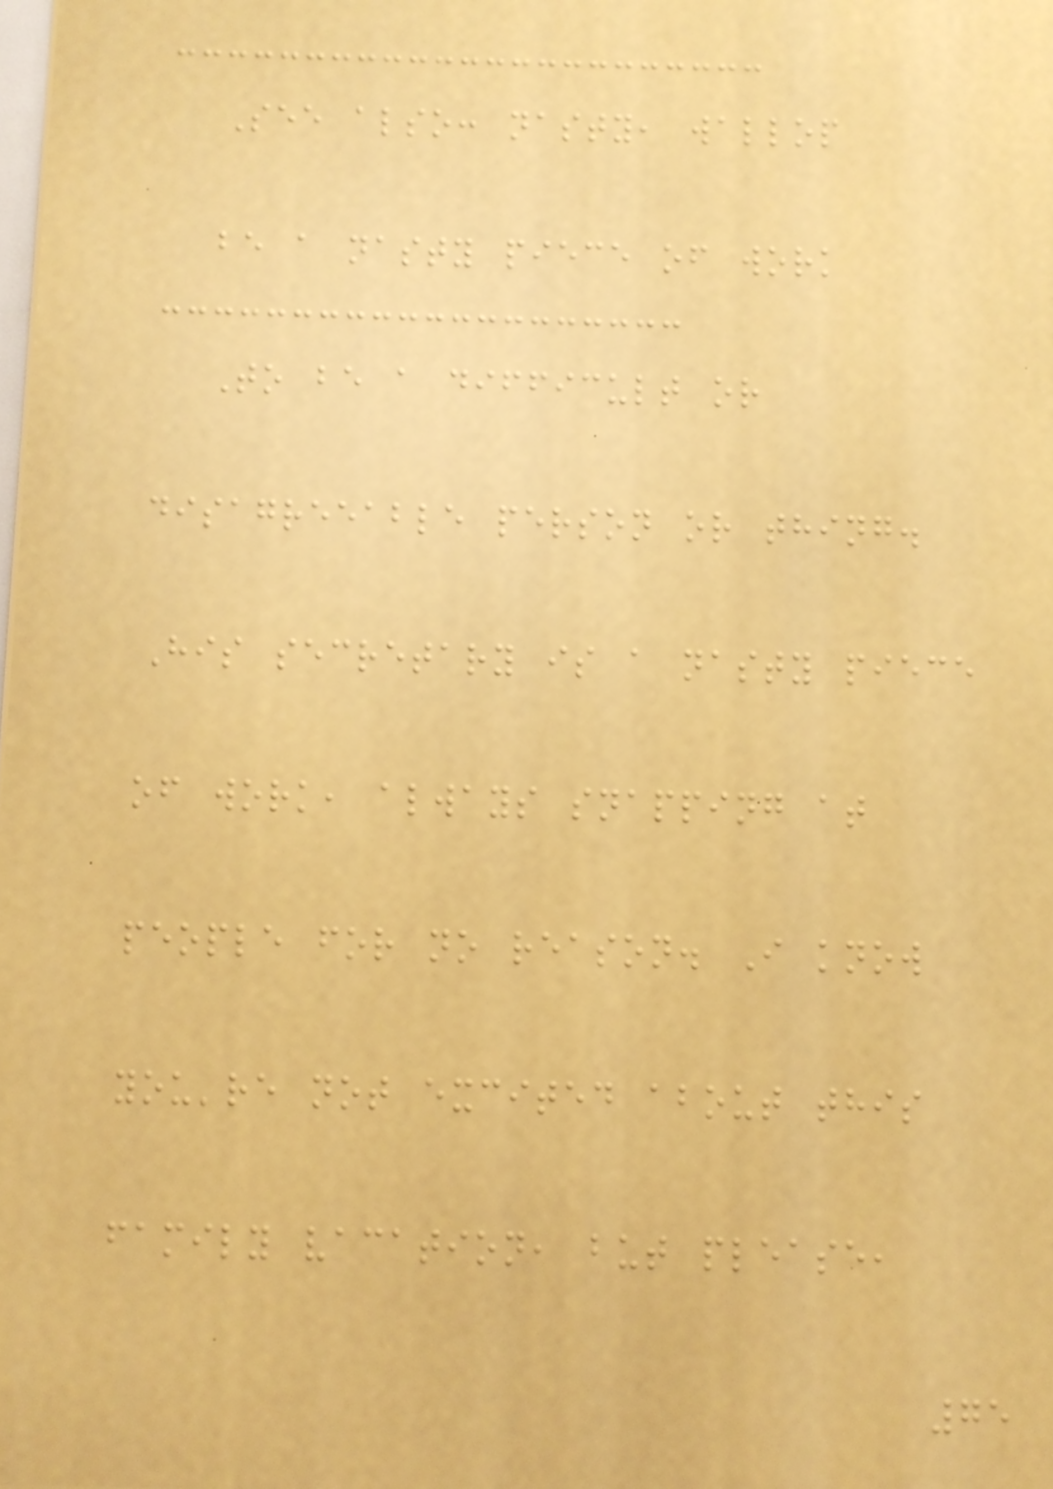See also: nasty, wallop
be a nasty piece of work
To be a difficult or
disagreeable person or thing.
His secretary is a nasty piece
of work, always snapping at
people for no reason. I know
you're not excited about this
family vacation, but please,
75
